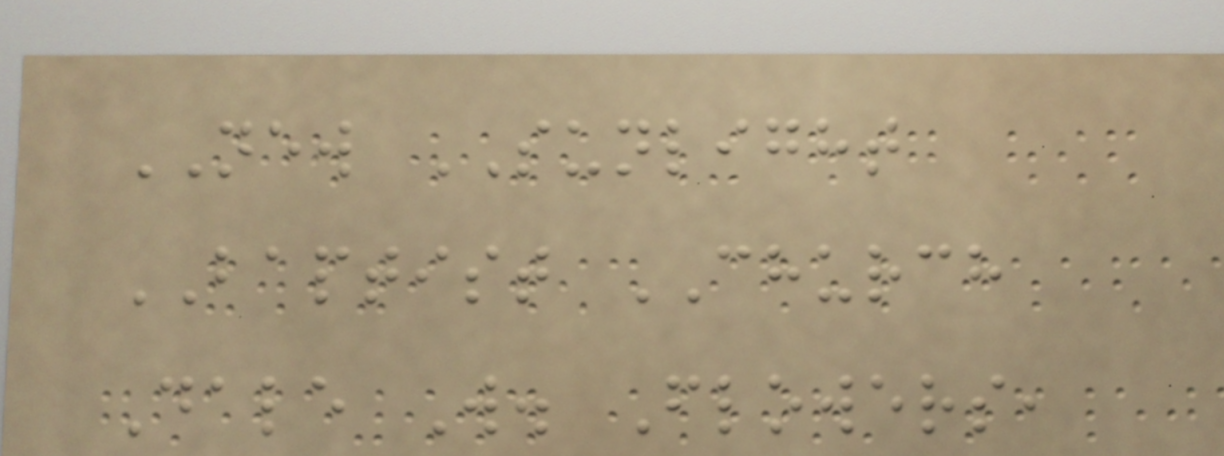NEW SUNLIGHT
BAPTIST CHURCH
Dale W. Flowers,
